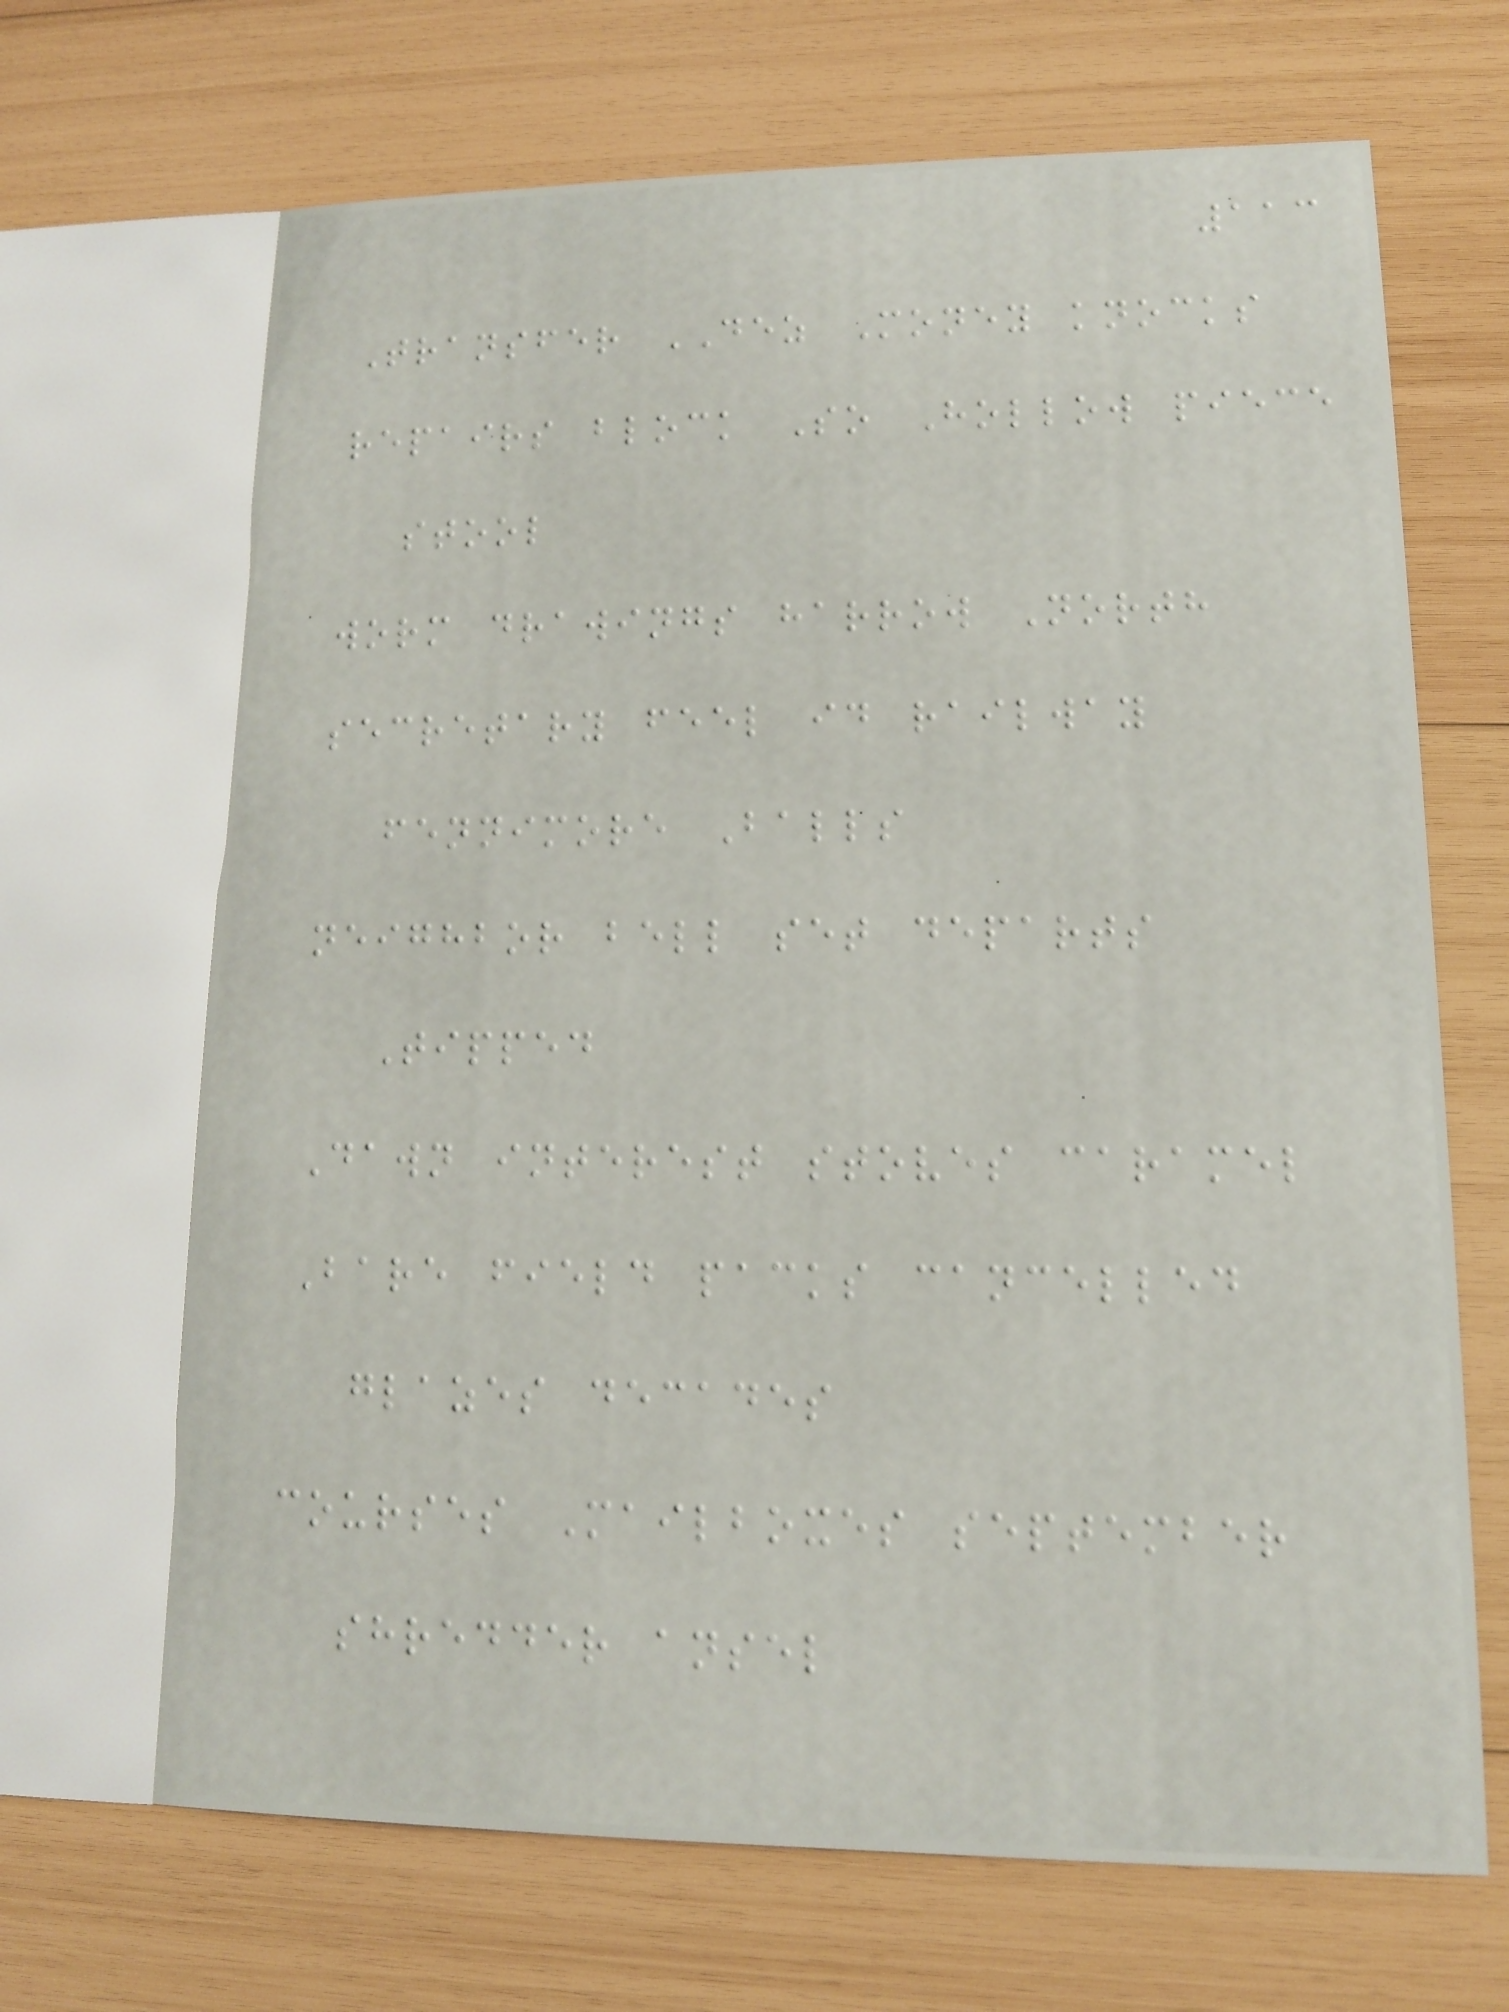113
Transfer DEZ Money knocks
repairs block So Hollow piece
stool
worm drawings harrow North
secretary feel id railway
fennimore Balls
neighbor bell set departs
Tipped
Dawn interest stoves caramel
Bare field packs cancelled
glazes decades
courses Mailboxes september
shredder ansel
